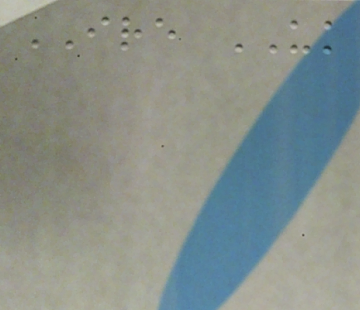IRE UK
